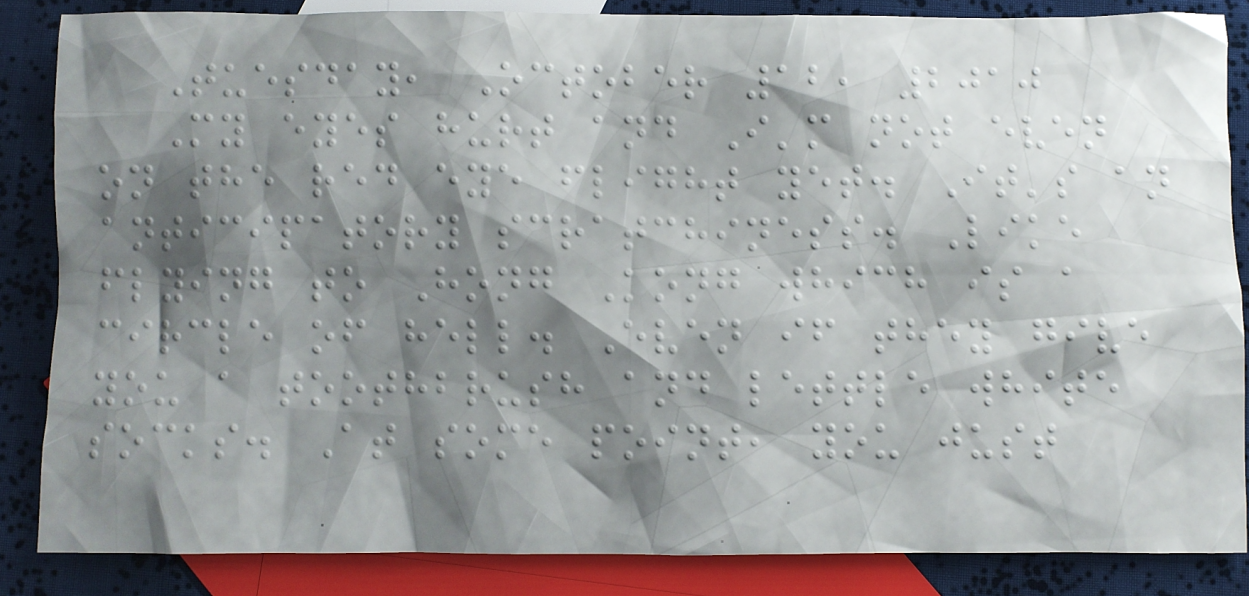Tuesday, October 12, 2010
My eyes hurt and I'm not even
on the red eye flight yet. It's an
anticipatory scratchiness. Like
flying to Hong Kong which is a
circle of hell. Even if they give
you a toothbrush and lettle white
socks. At some point, you just
